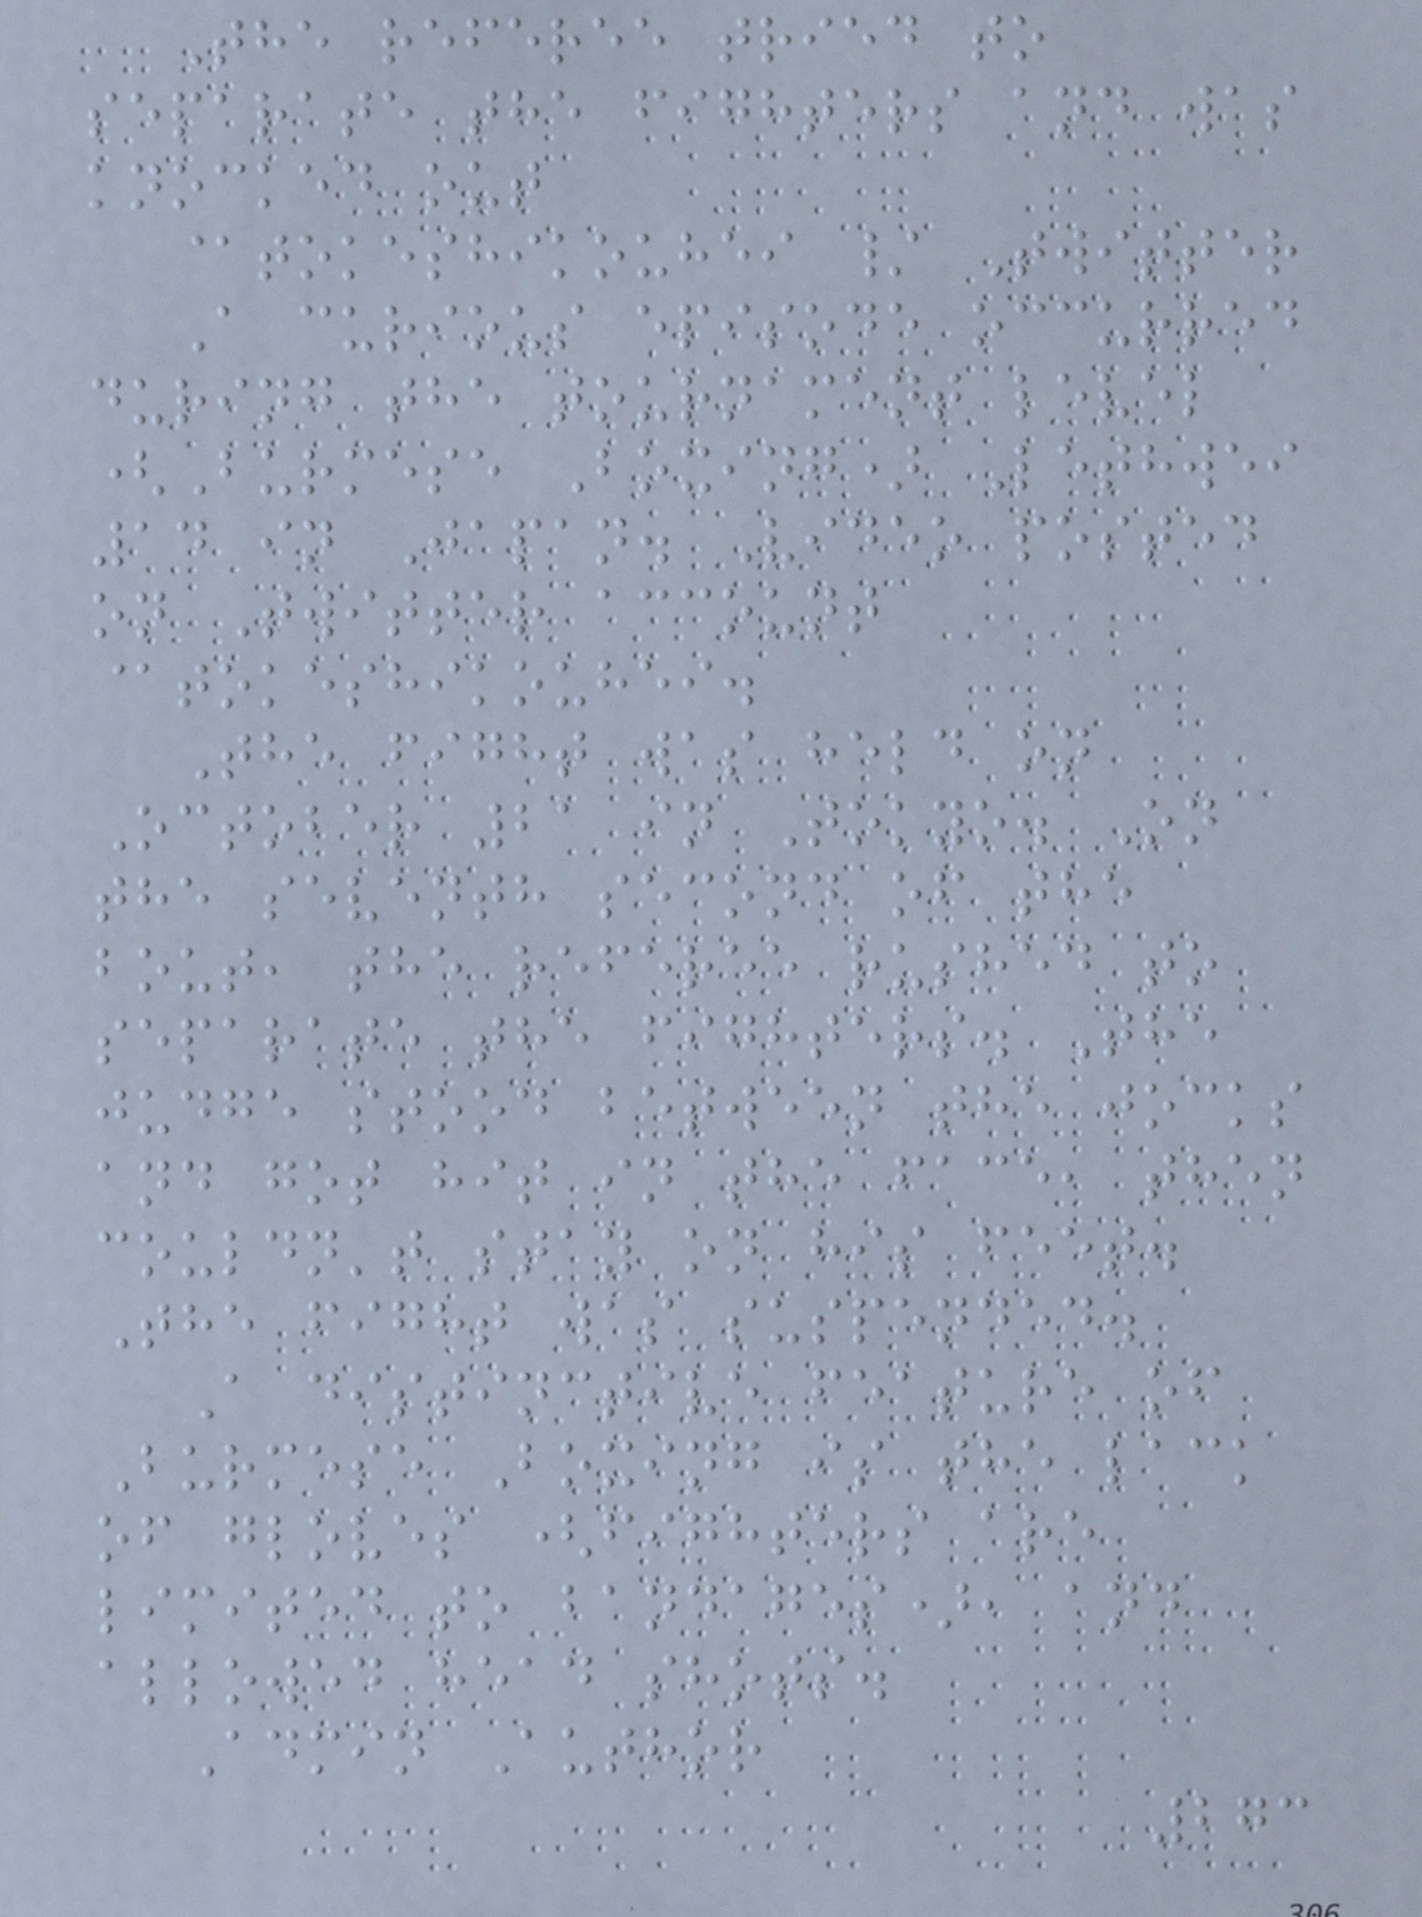The referee tried to
separate the fighters and was
knocked out
@tokeshikouhei / Twitter
A curious episode occurred
during the tournament level
(Burmese Boxing) Lethwei
14 in Japan. Video posted
on Twitter account
@tokeshikouhei.
The fight was held on
October 21 in Tokyo. On
the seventh second of the
bout, the referee rushed to
separate the fighters. The
judge stood between the jocks
and got hit in the face, then
couldn't stay on his feet.
The fight was suspended.
A distinctive feature of
Burmese Boxing is the lack
of gloves (fighters are
limited to bandages), and
allowed head shots.
Admin Author
273
